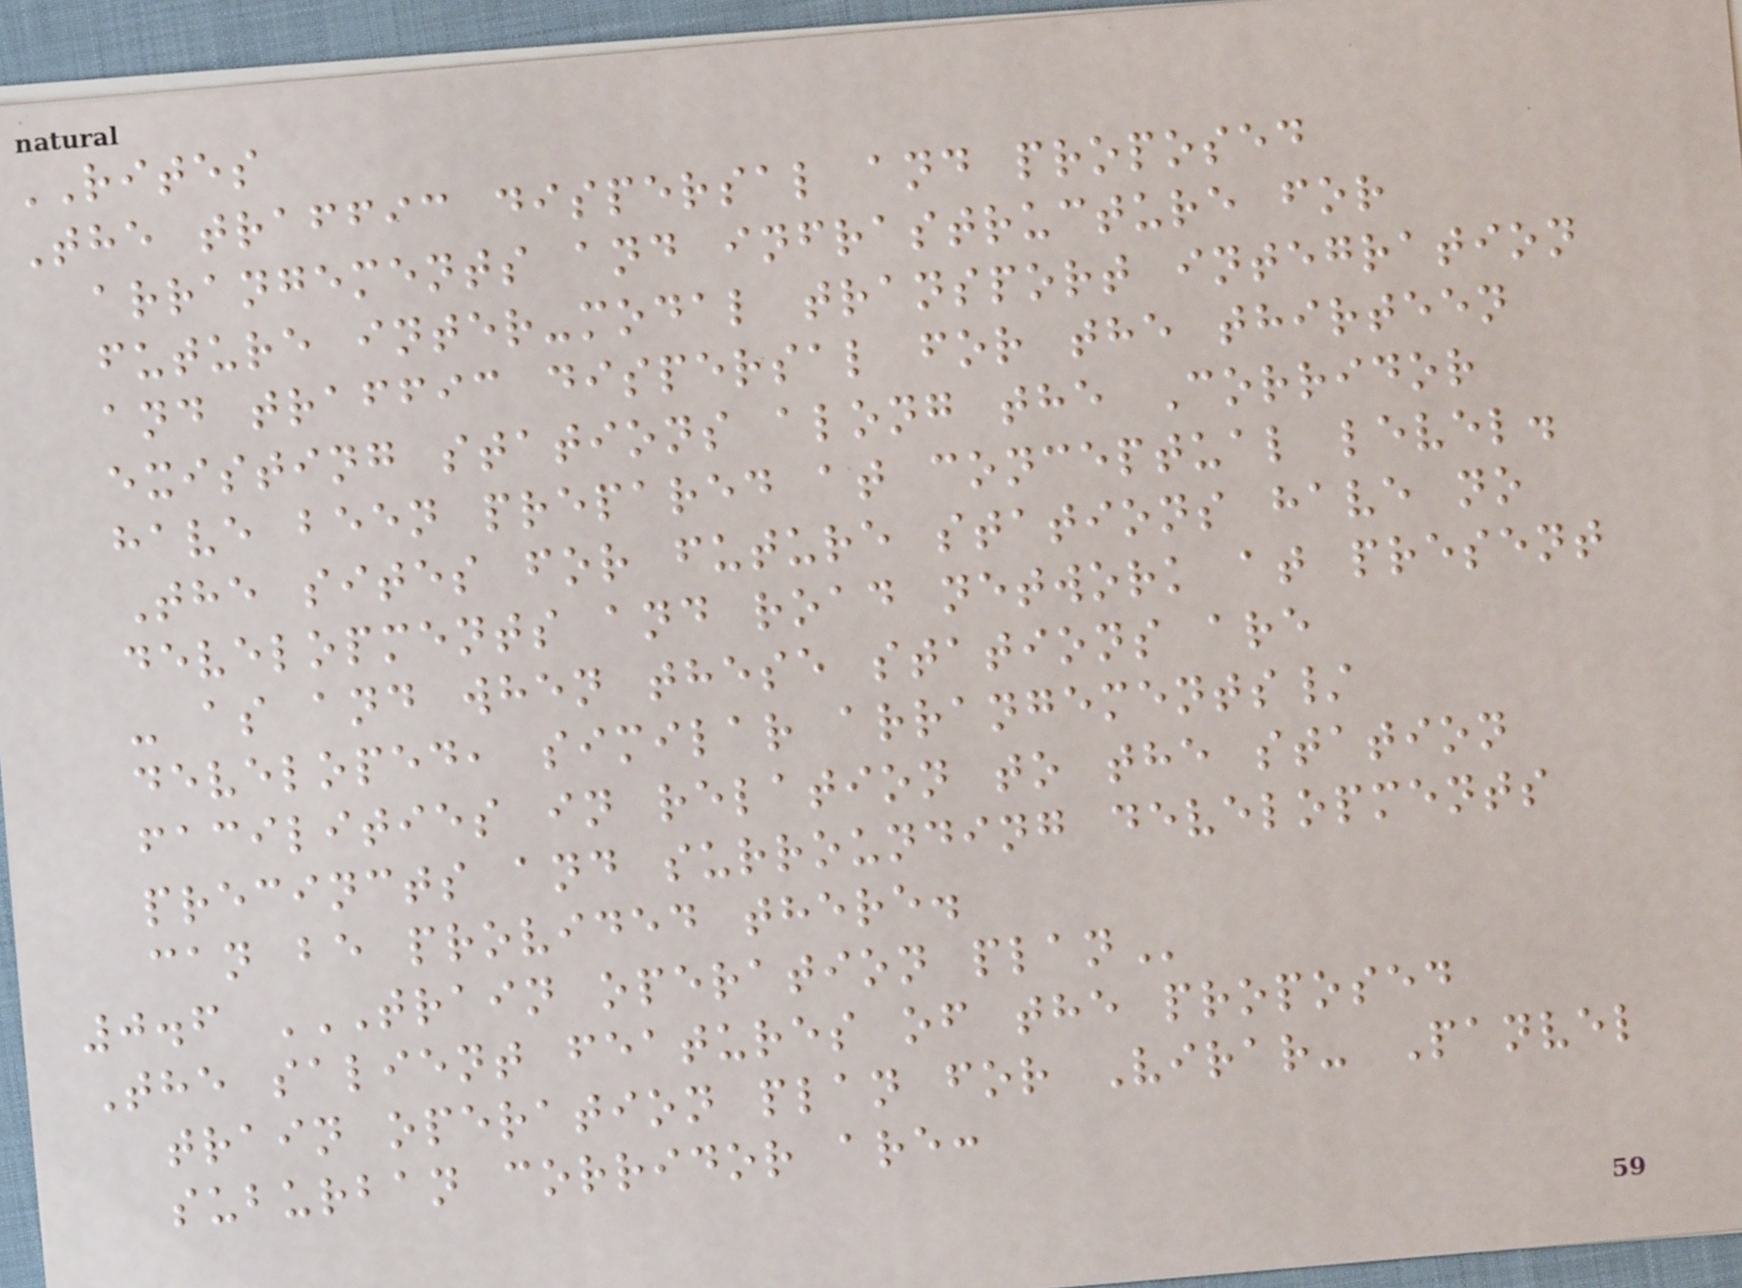RITES
The traffic dispersal and proposed
arrangements and infrastructure for
future inter-modal transport integration
and traffic dispersal for the thirteen
existing stations along the Corridor
have been prepared at conceptual level.
The sites for future stations have no
developments and road network at present
- as and when these stations are
developed, similar arrangements/
facilities in relation to the station
precincts and surrounding developments
can be provided there.
0.6 TRAIN OPERATION PLAN
The salient features of the proposed
train operation plan for Virar- Panvel
suburban corridor are:
